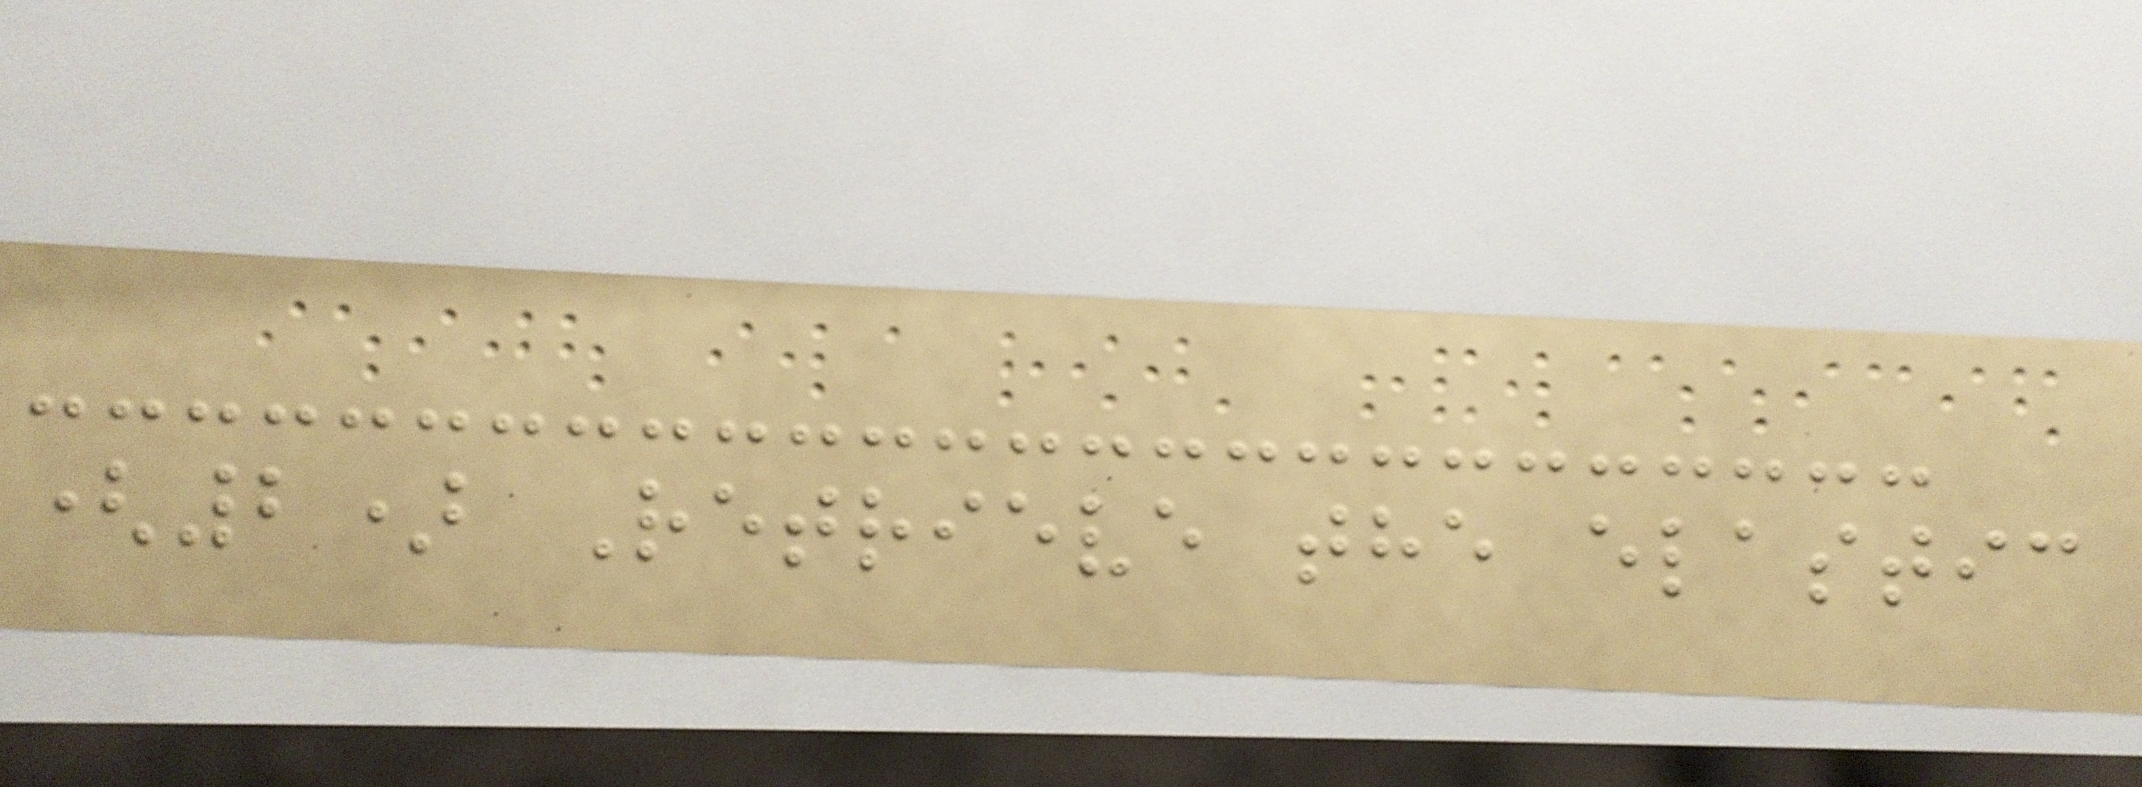(2) Retrieve the elastic
